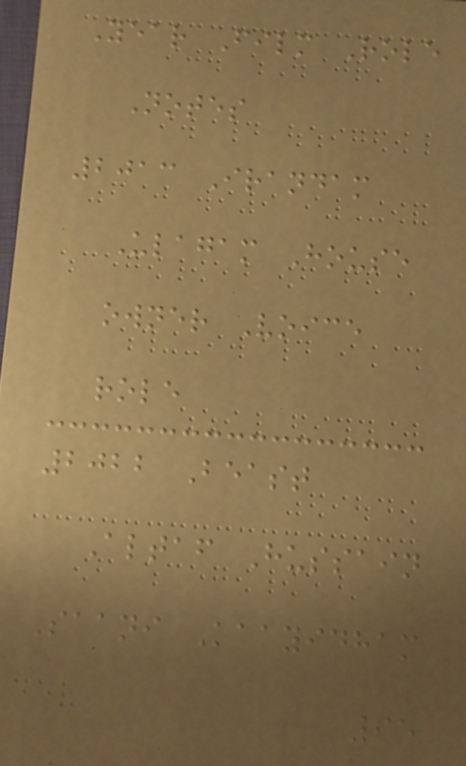Year Film Role
Notes
2013 Irandam
Ulagam House
owner Voice
role
2022 Beast
Altaf Hussain
Saani Kaayidham
95
